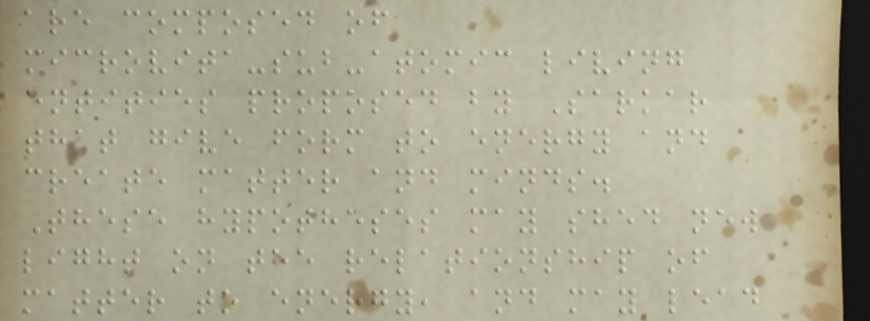are composed of
microvita-sub-atomic living
entities proposed by Sarkar
that give form to energy and
create matter and minds.
These hypotheses may shed new
light on the relationship of
matter to energy, and may lead
